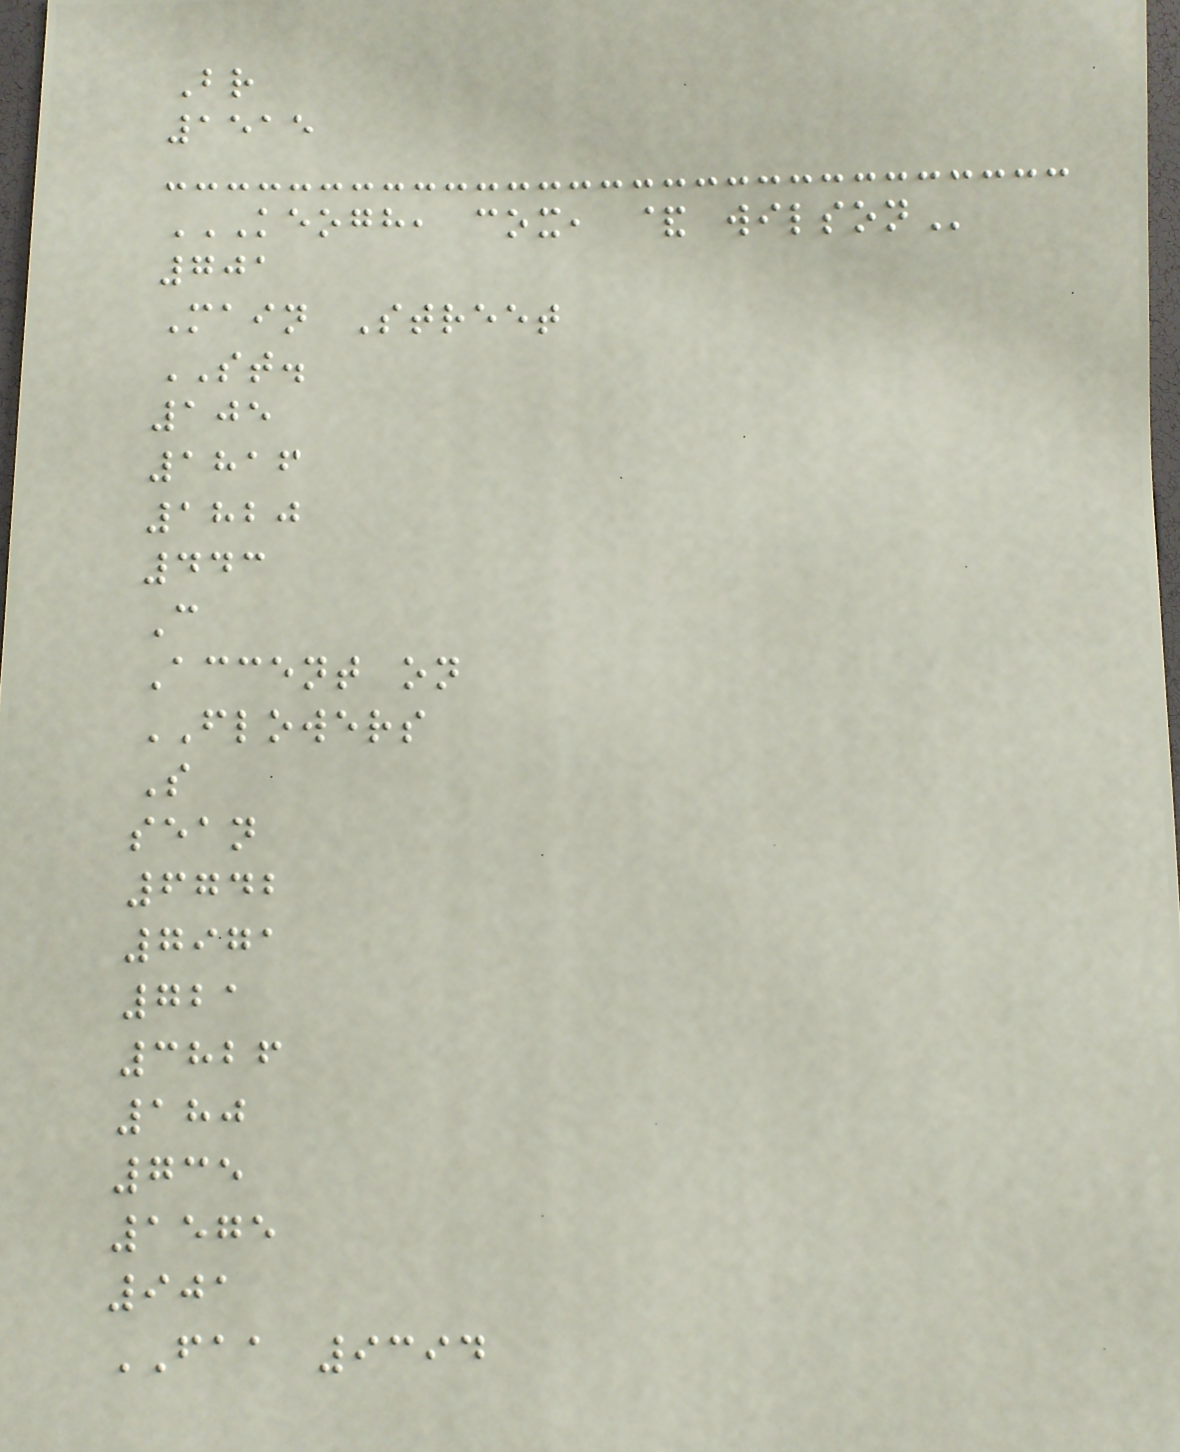Br
1515
KEOGH, COX, & WILSON
701
Main Street
ST.
105
1816
1820
443
C
Accent on
FLOWERS
S
sean
6742
7971
721
3826
180
735
1575
901
FAA 9394
